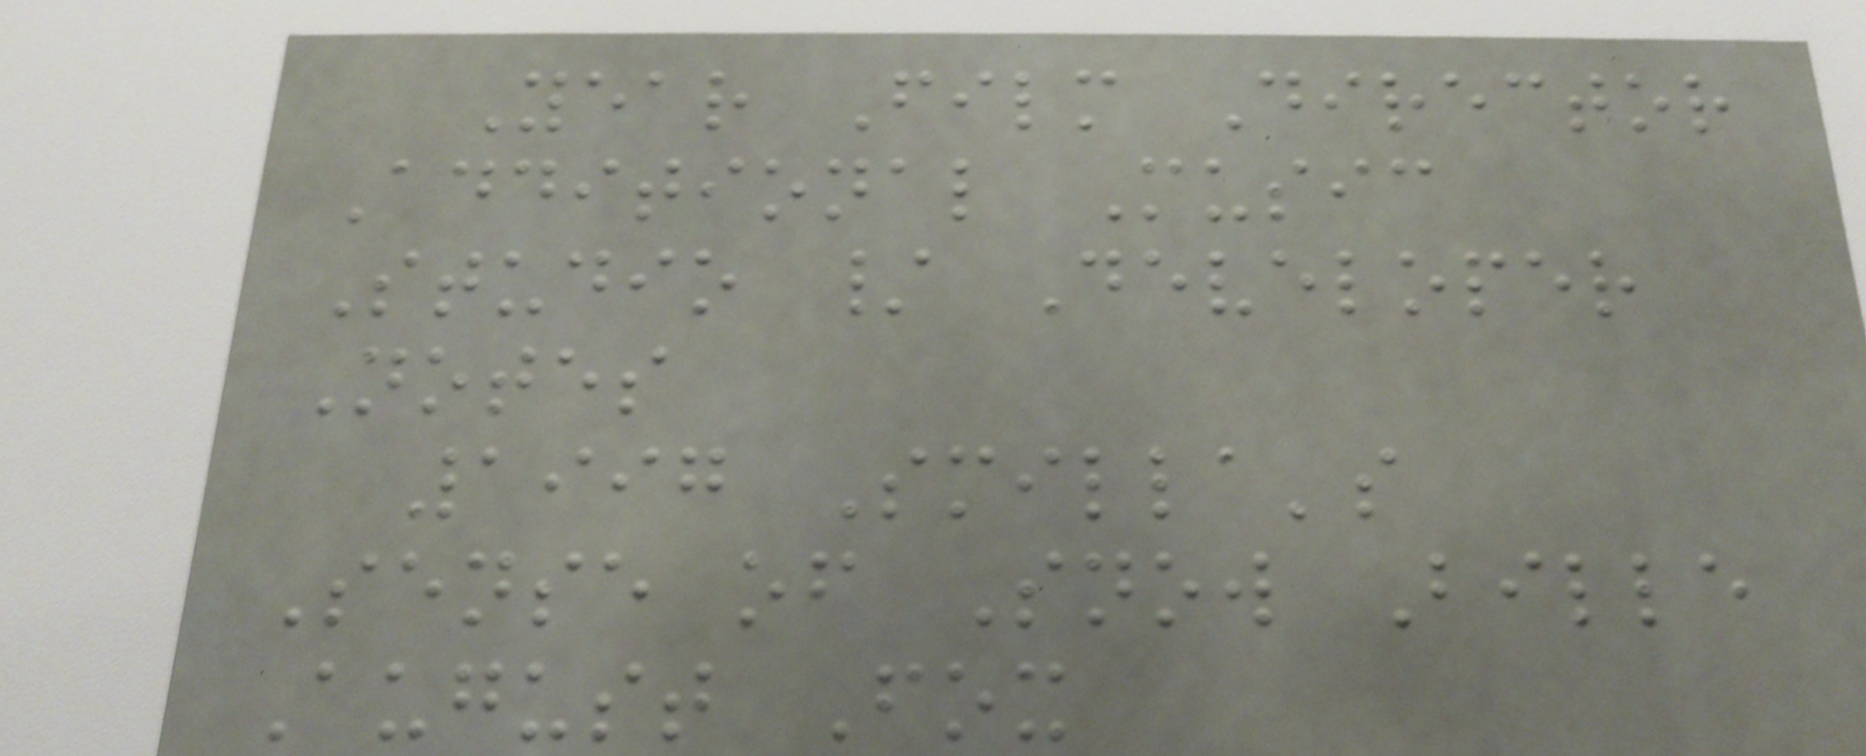Year Film Director
Additional Music
Studio / Developer
Notes
1997 Smilla's
Sense of Snow Bille
August Fox
